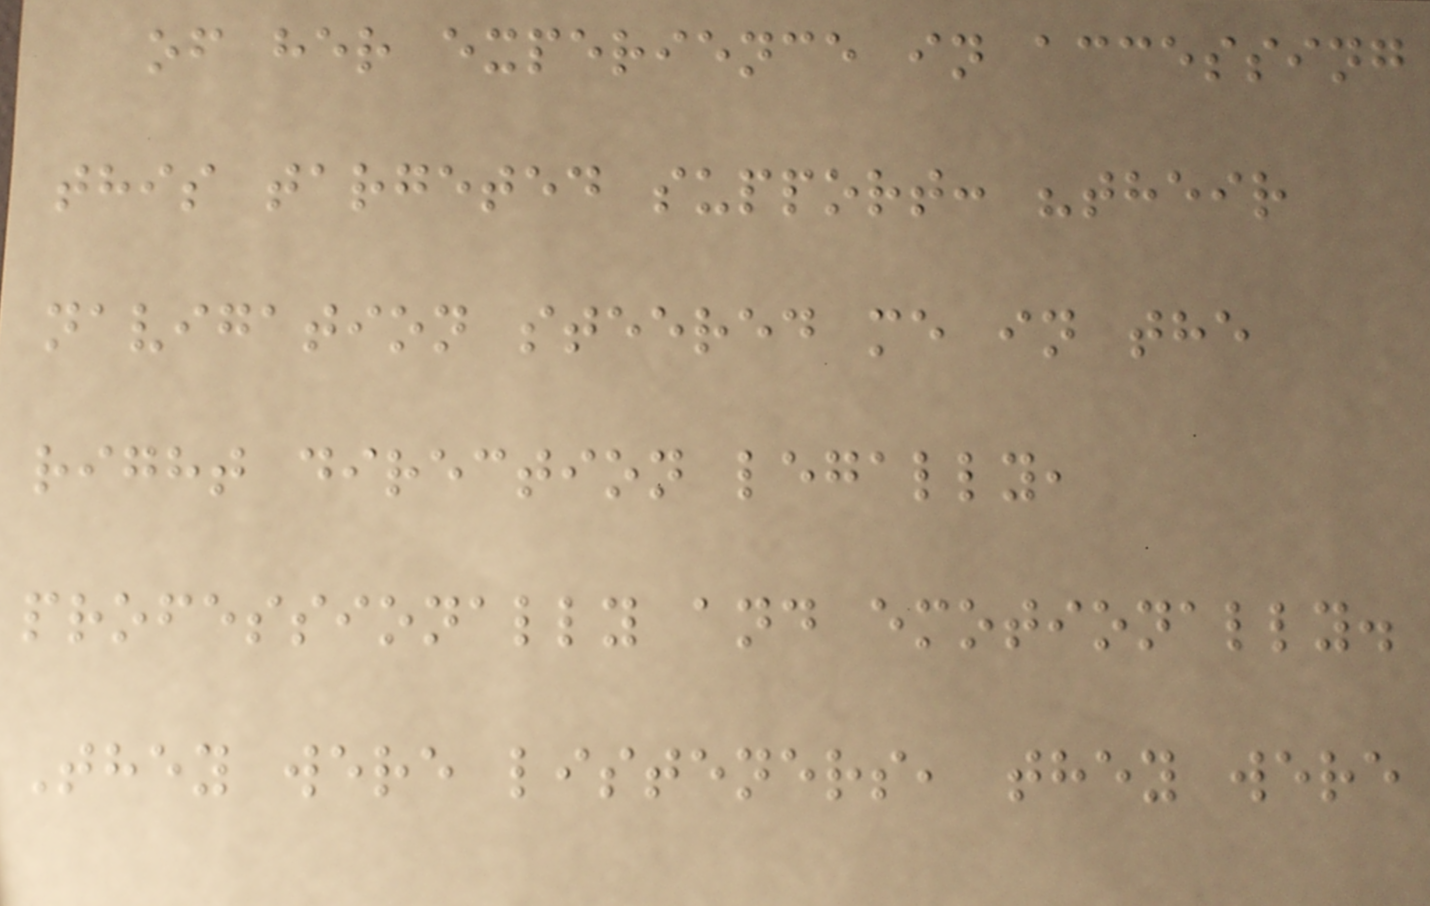of her experience in accessing
this targeted support: "their
navigation steered me in the
right direction legally,
professionally and emotionally.
They were listeners, they were
